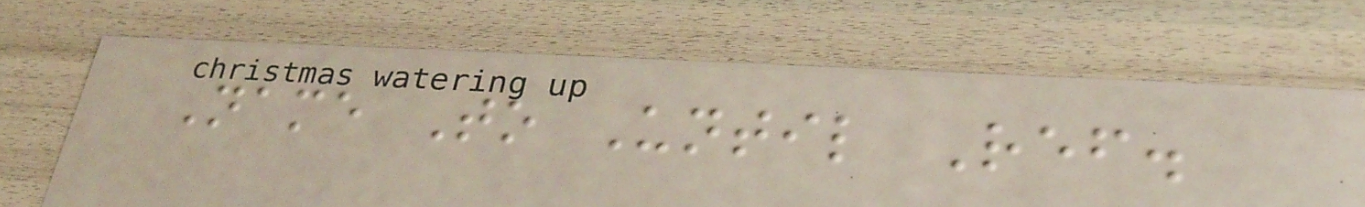Name To Until Ref.
